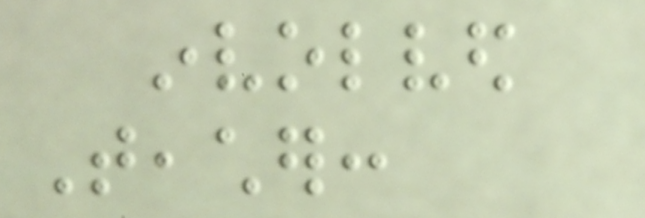involved
Teacher:
